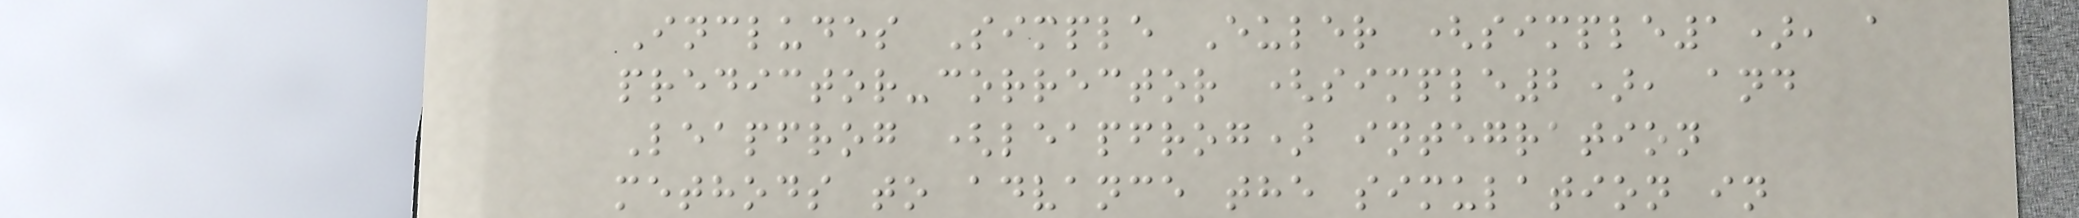Includes Simple Euler (simple1), a
predictor-corrector (simple2), and
Leapfrog (leapfrog) integration
methods to advance the simulation in
